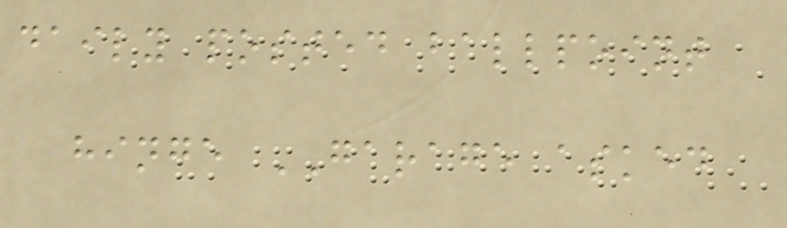daily posted ballpoint
hinge GARAGE asked
